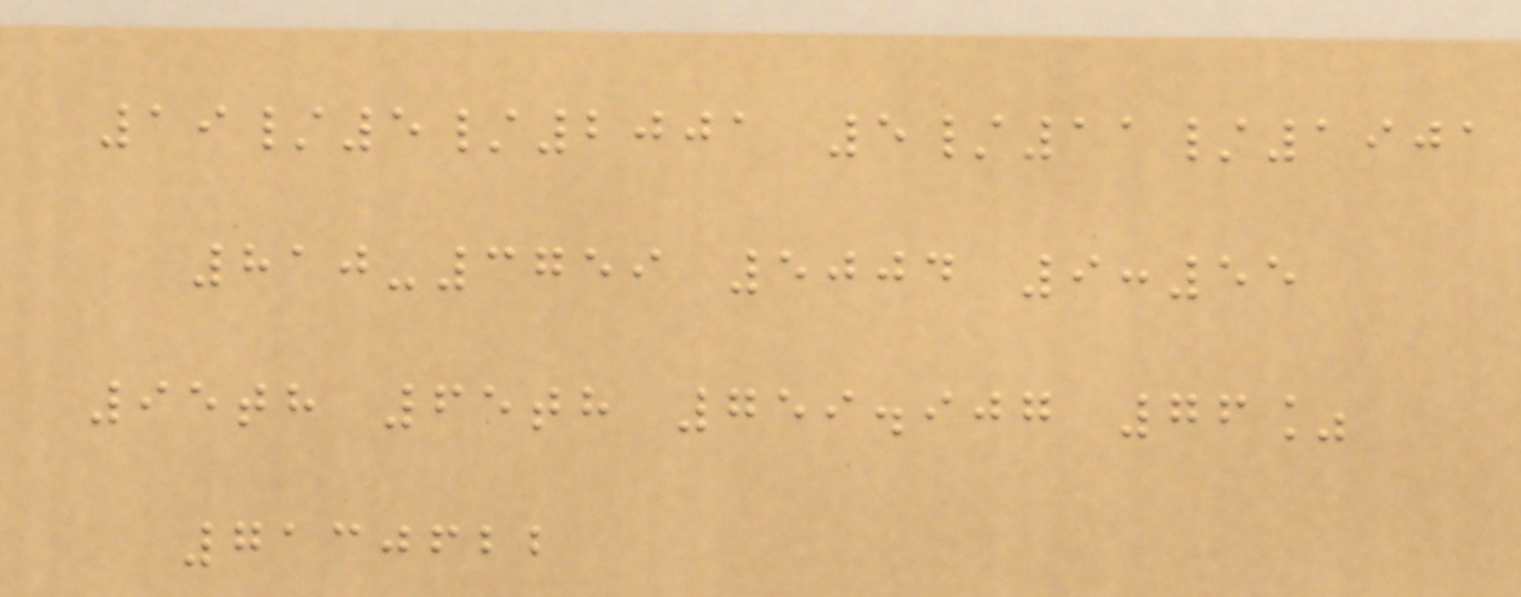19/5/2001 5/11/1901
810-3759 5004 9:55
95th 65th 759.907 76%
7130622
